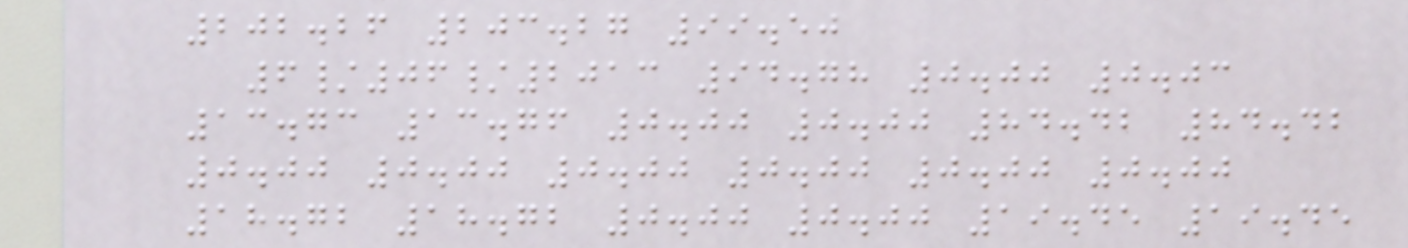202.26 203.27 99.50
6/06/2013 94.78 0.00 0.03
13.73 13.76 0.00 0.00 84.42 84.42
0.00 0.00 0.00 0.00 0.00 0.00
18.72 18.72 0.00 0.00 19.45 19.45
